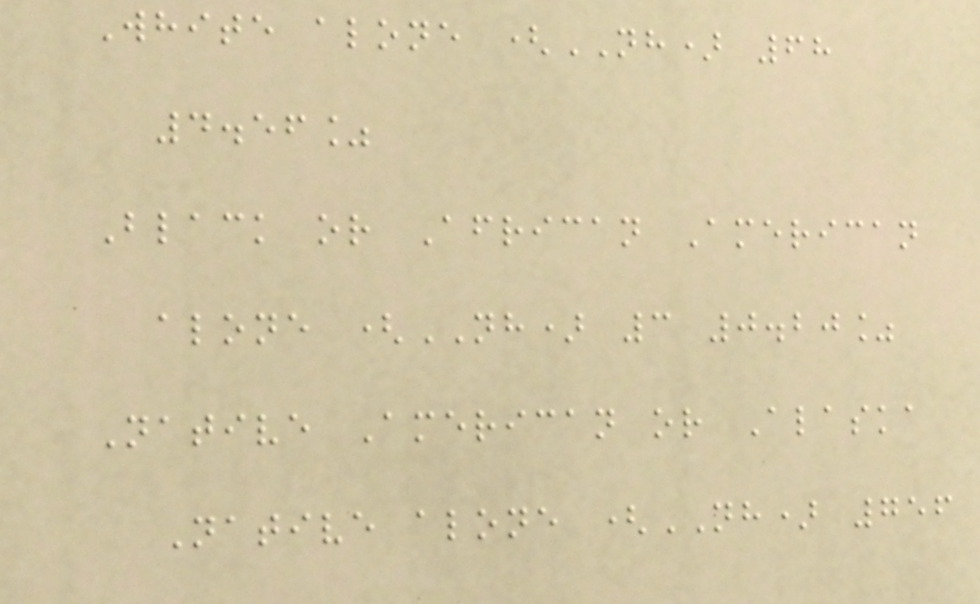White alone (NH) 68
4.56%
Black or African American
alone (NH) 3 0.20%
Native American or Alaska
Native alone (NH) 756
